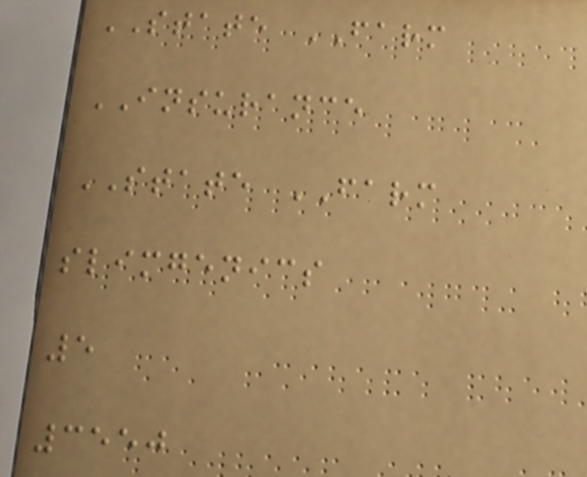STATE FARM
INSURANCE
STATE FARM
slimgenics
5
3550
